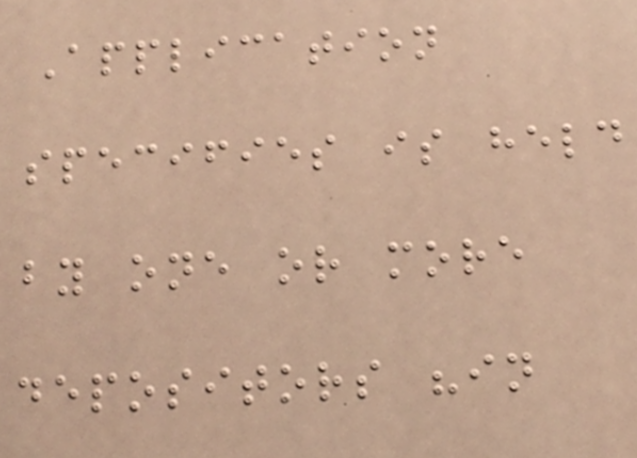Application
specifies is held
by one or more
depositors "in
